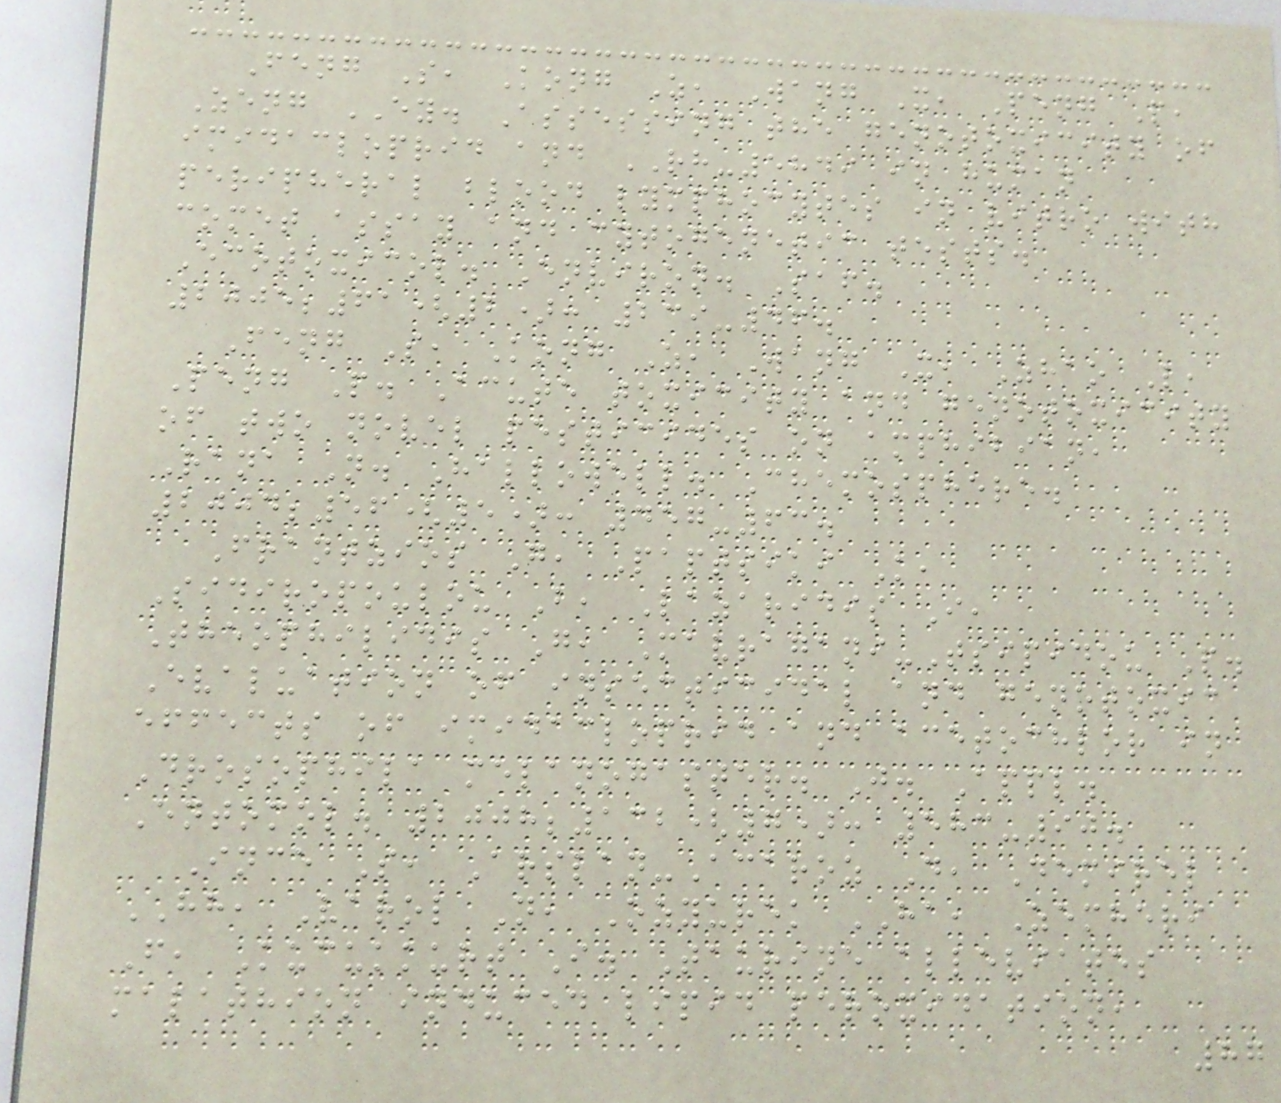Feng S, Kong Z, Wang X, Peng P,
Zeng EY. Assessing the genotoxicity of
imidacloprid and RH-5849 in human
peripheral blood lymphocytes in vitro with
comet assay and cytogenetic tests.
Ecotoxicol. Environ. Saf.
2005;61(2): 239-46.
Feng S, Kong Z, Wang X, Zhao L,
Peng P. Acute toxicity and genotoxicity
of two novel pesticides on amphibian,
Rana N. Hallowell. Chemosphere.
2004;56(5): 457-63.
Frantzios G, Paptsiki K,
Sidiropoulou B, Lazaridis I,
Theophilidis G, Mavragani-Tsipidou P.
Evaluation of insecticidal and genotoxic
effects of imidacloprid and acetochlor in
Drosophila melanogaster. J. Appl.
Entomol. 2008;132(7): 583-90.
Ince S, Arslan-Acaroz D, Demirel
HH, Varol N, Ozyurek HA, Zemheri
F, Kucukkurt I. Taurine alleviates
malathion induced lipid peroxidation,
87
